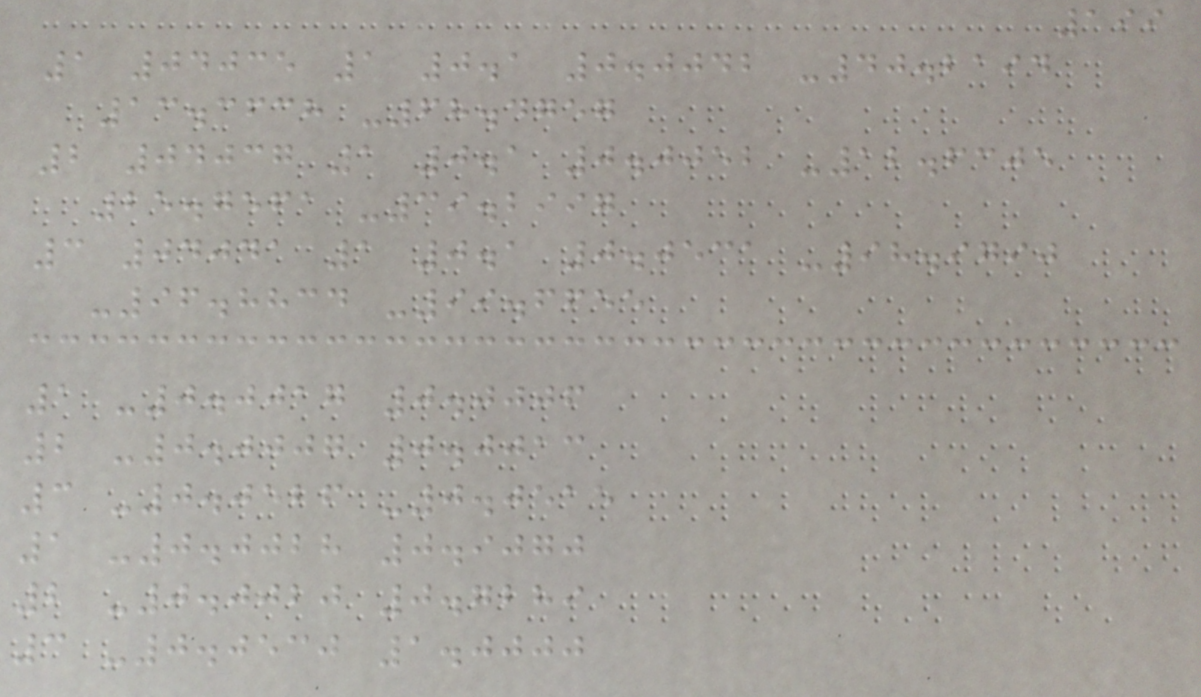199
1 04035 1 0.1 0.0042 -40.2194
13.3638 -68.4757
2 04037 1 0.1 0.0052 -12.6305
25.7561 -39.2997
3 04041 1 0.1 0.0531 -98.9790
-96.8834 -99.6655
1 -0.0017 0.0006
2 -0.0007 0.0013
3 -0.0526 -0.0515
1 -0.0028 0.9070
2 -0.0020 0.7289
3 -0.0530 1.0000
